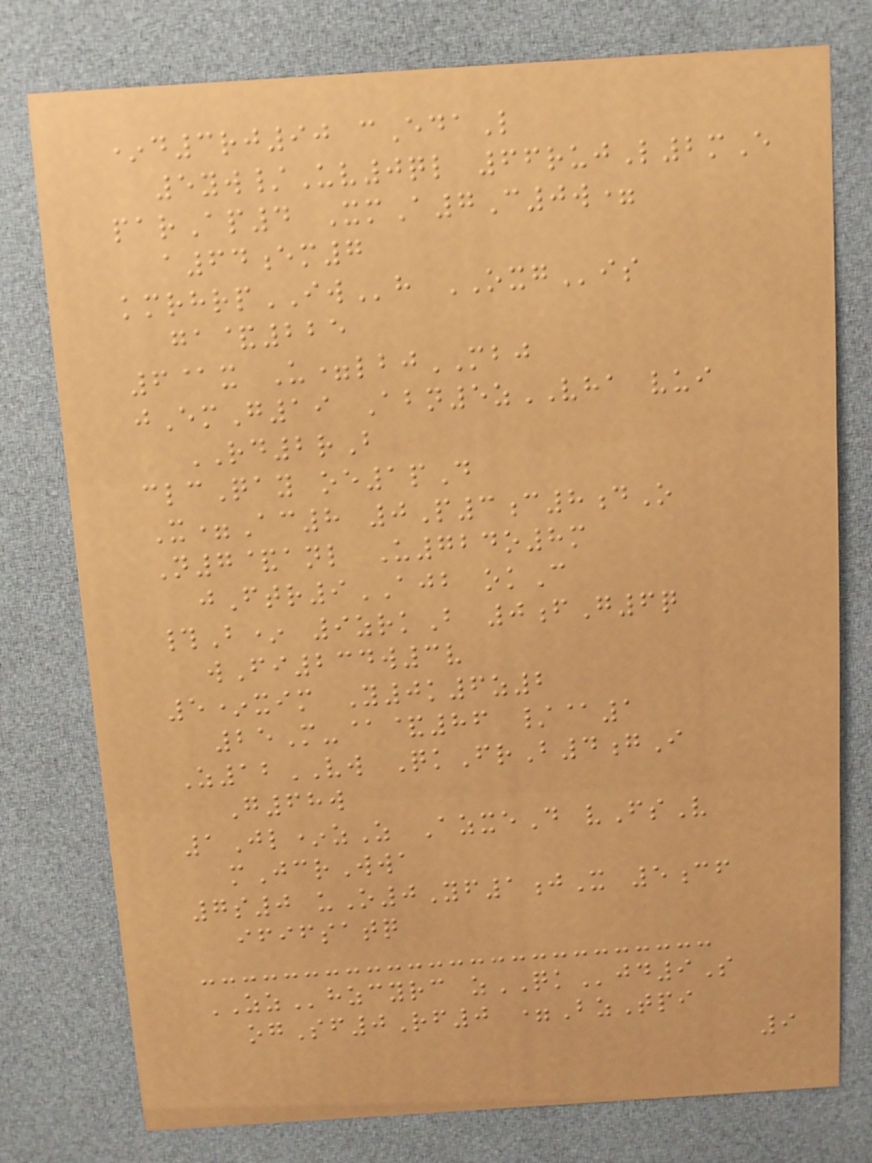*d3rj90 cEdaL
5yw/Uv0ql 66rujL2mE
parAp4 XmA7C0w=
a64em7
kmrhrpIWh OXGis
ga&225
6@x U=lbjMBJ
jEmG19 Abn5zVHA vui
RD2rB
clcQay oe1pD
X=Ac8 0P3c8dO
N7&anl U724o8m
jFtr9AJB okC
#B* 9zrkB 0fG6q
wFi234w3v
5*xim Y0k6z2
25M-@&86 /@1
Z12VW QkFrB4gI
G68w
1Jl*zZ AzxeD vFsV
mJcrWwa
7s0 uO0Yf1jX 5cf
ififsatq
ZZhzcyrc zQKjd9S
ogSf0Rf0 =BzTpi
9
